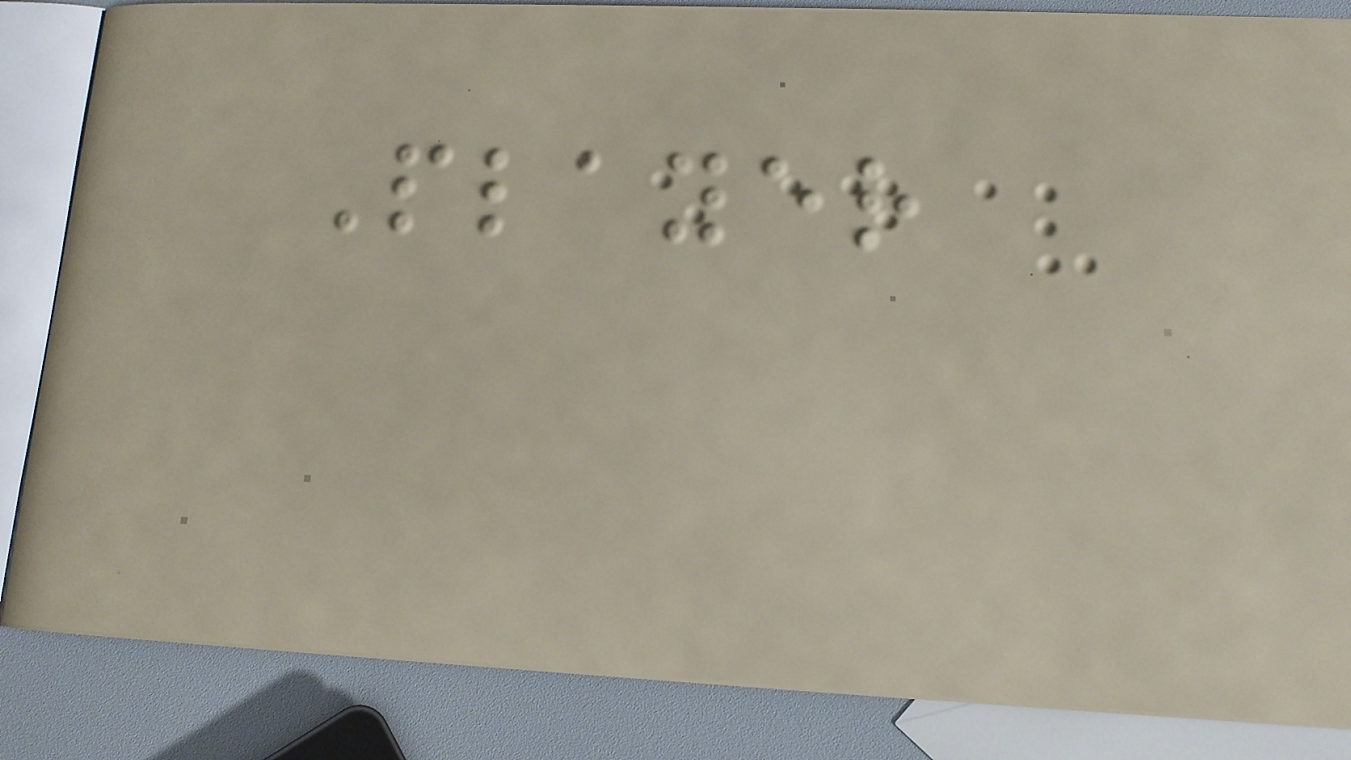Player
